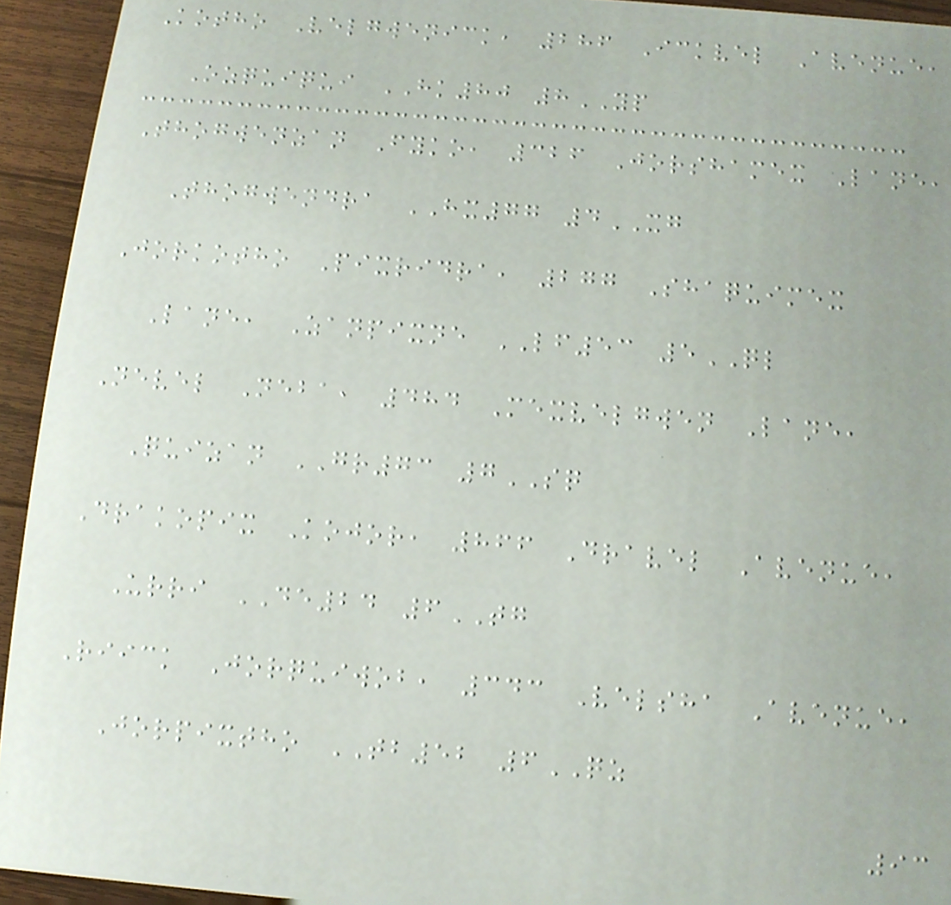Kotho Velgwenick, 286 Ickvel Avenue,
Ozquiqui HK80 8YP
Thogwenzan Fyko, 326 Jorshamex Lane,
Thogwendra HX77 4XG
Jorkotho Pixridra, 277 Shaquimex
Lane, Zanpixne LF53 5QL
Nevel Neba, 484 Mexvelgwen Lane,
Quizan GR73 7SQ
Drakopix Kojor, 866 Dravel Avenue,
Urri DE24 6TG
Riick Jorquiwob, 343 Velsha Avenue,
Jorpixtho TB52 6QZ
93
